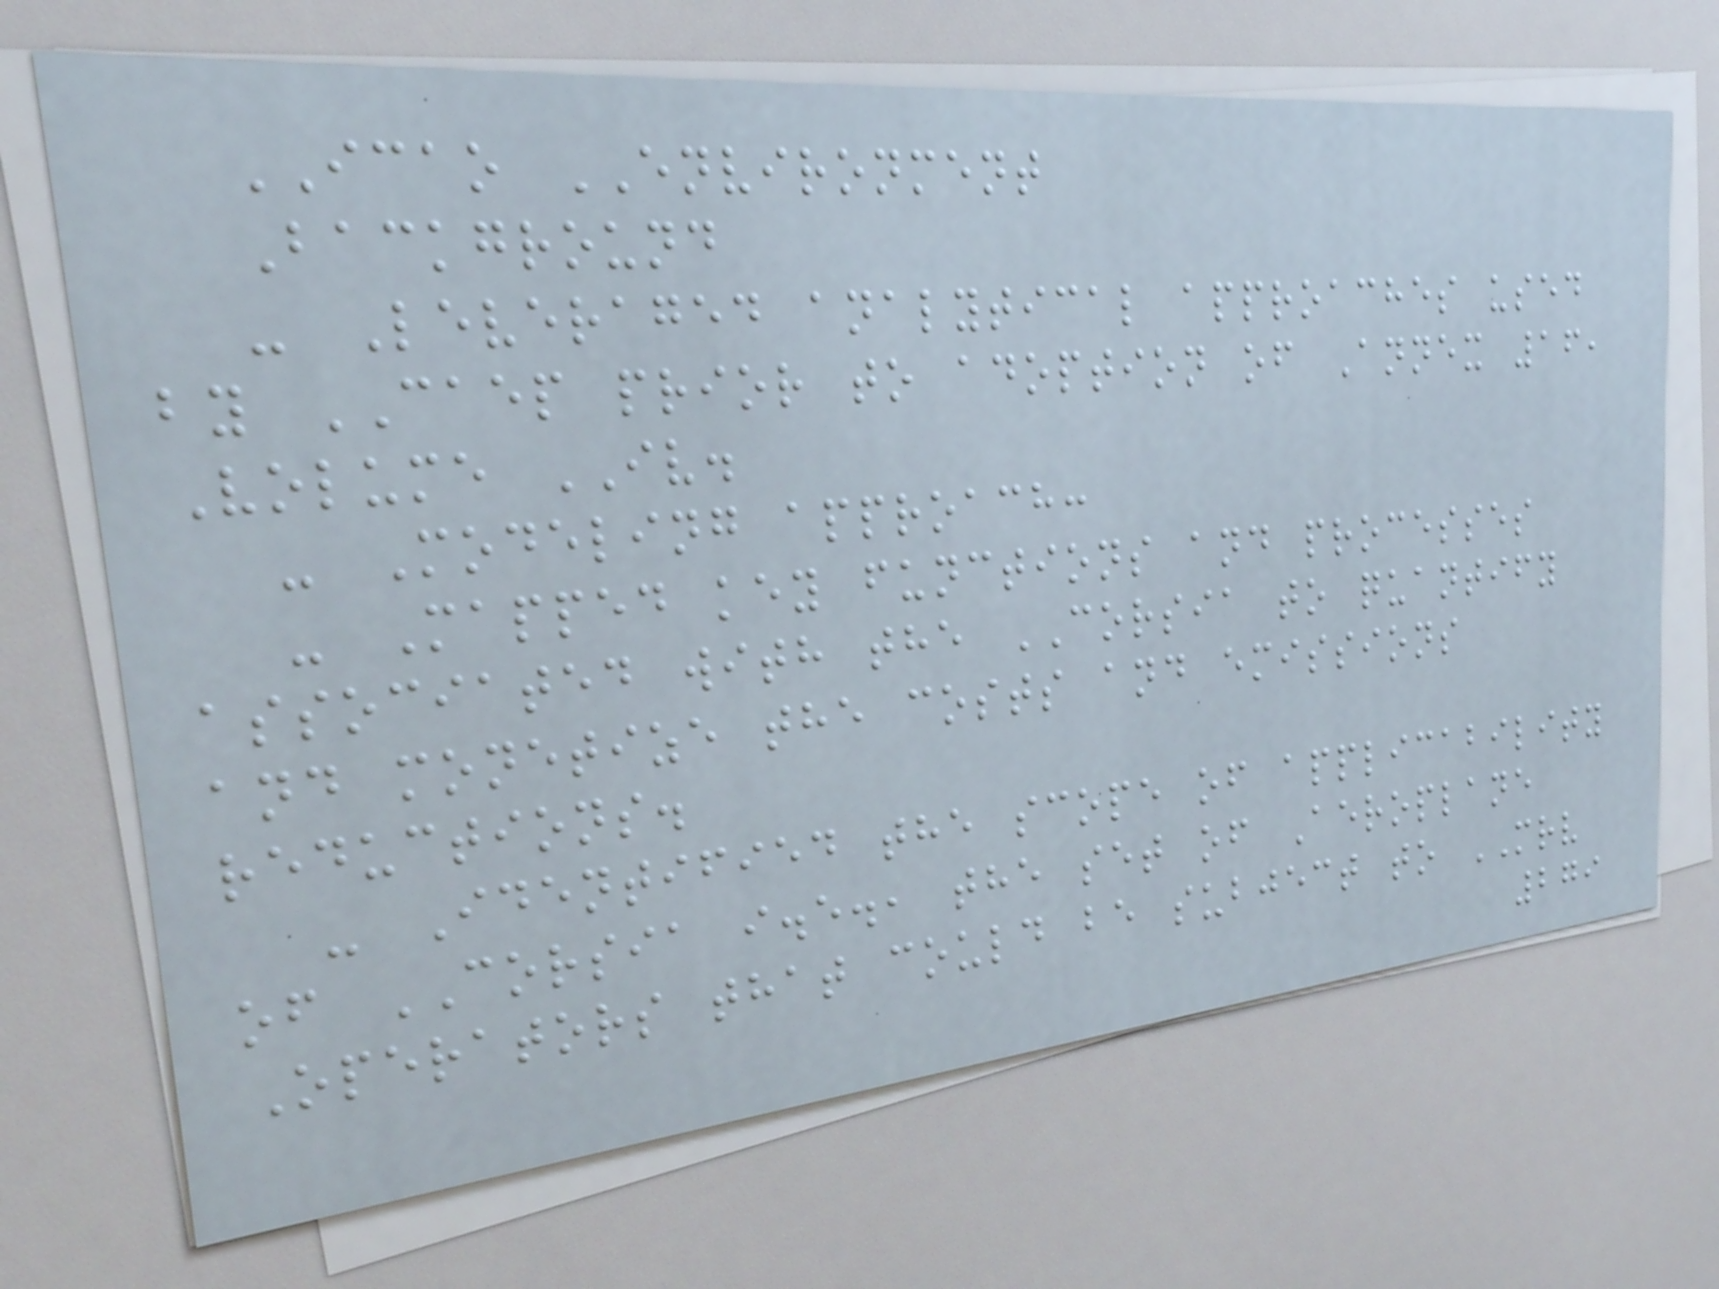ICAO ENVIRONMENT
Background
- Leveraged analytical approaches used
by CAEP prior to adoption of Annex 16,
Volume IV.
- Modeling approach:
- Mapped key functions and processes
associated with the CORSIA to quantify
and monetize the costs and emissions
reductions.
- Identified the scope of applicability
of CORSIA i.e., the set of Aeroplane
Operators that could be subject to MRV
279
